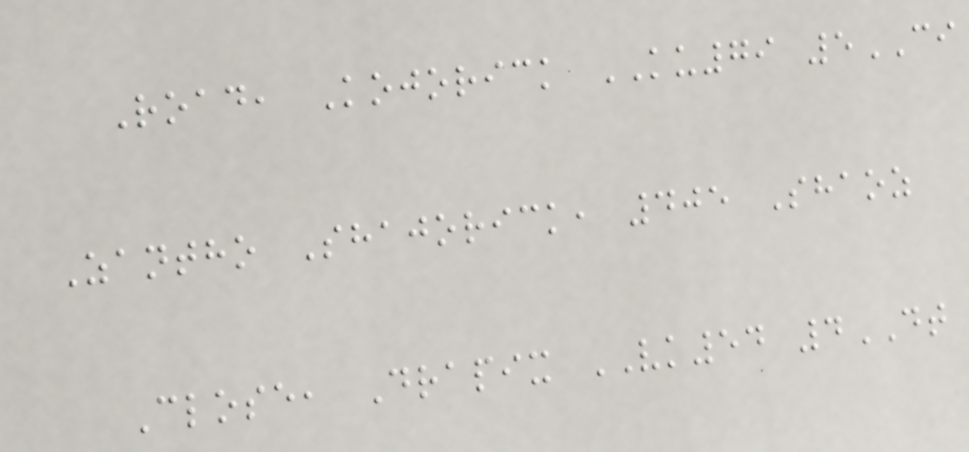Road, Kojorick KU79 5CI
Zantho Shajorick, 405 Shaoz
Close, Drapix VK54 4DT
